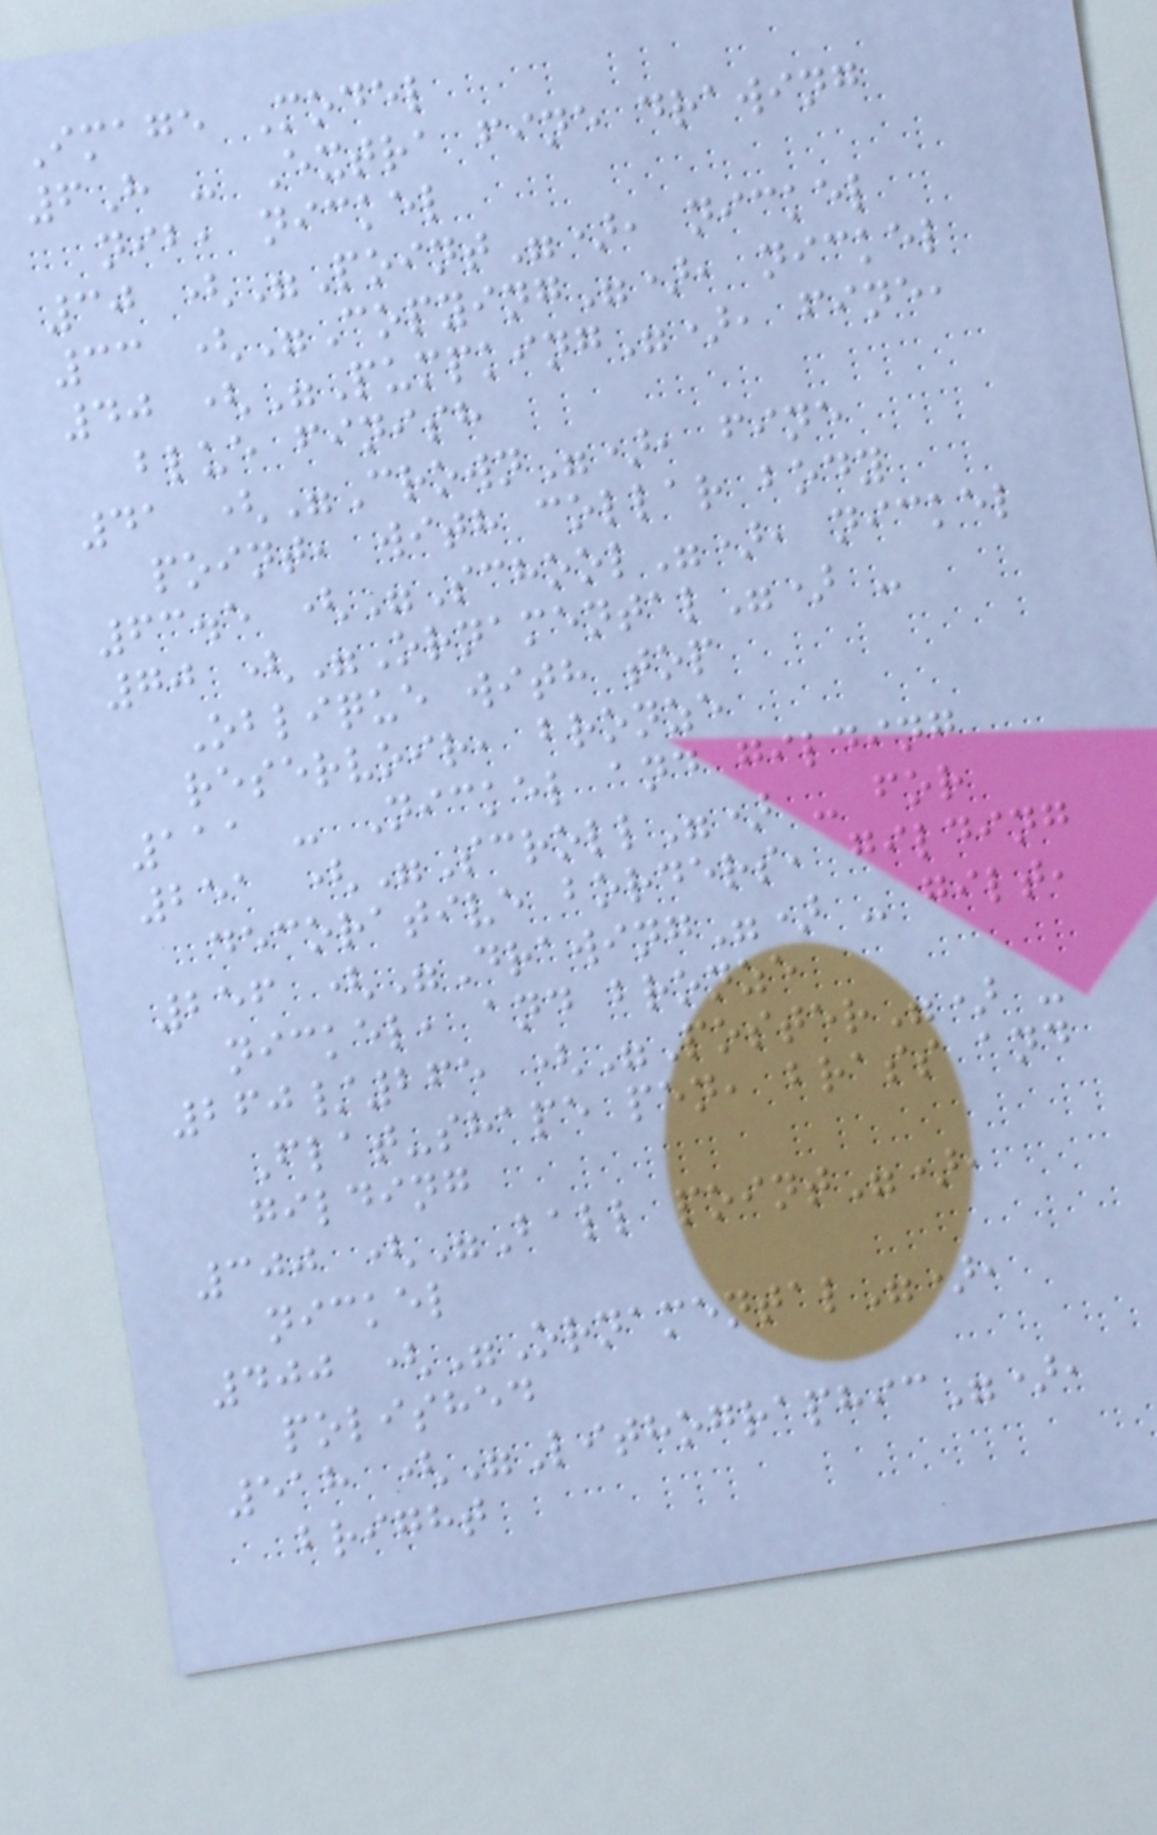Image Model
6H - Extra fine drawing
nib, nickel
30 ("Point"), nickel
33 ("Copying"), nickel
40 ("Pumpking"), fine,
blue finish
41 ("Crown"), fine
point, with collar body
63.5 ("School"), nickel
70 ("Ornamental") -
Oblique with top
reservoir, bronze
111 - Nickel and gilding
251 ("Scroll") - for
decorative borders, gilding
256 ("Drawing") - gilt,
nickel, and bronze
260/265 ("Poster") -
Flat-shape pen, brass and
gilding
300 ("Ball point"),
nickel
400 ("Ornamental"),
polished
518 ("Lithographic"),
bright
